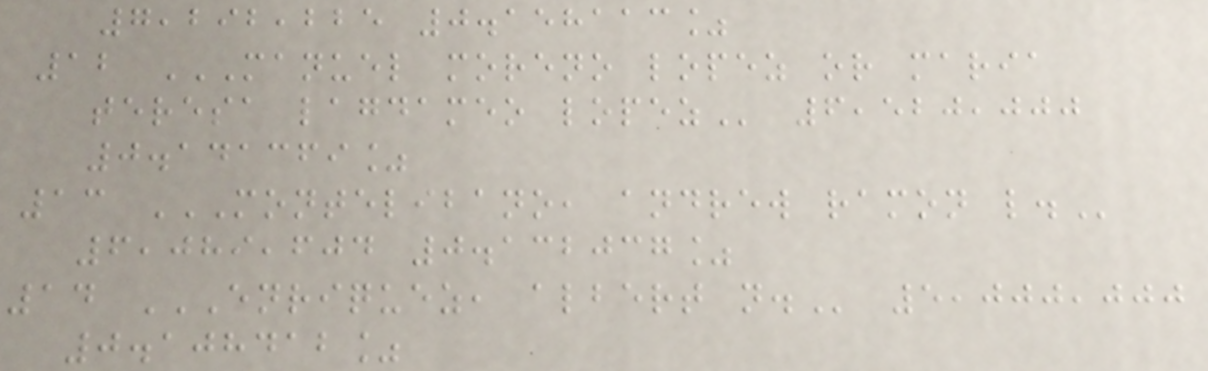7,292,225 0.158113%
12 MANUEL MORENO LOPEZ OR MARIA
TERESA LAGDAMEO LOPEZ 6,520,000
0.141369%
13 MONTELIBANO, ANDREW RAMON L.
6,089,604 0.132037%
14 ENRIQUEZ, ALBERT N. 5,000,000
0.108412%
